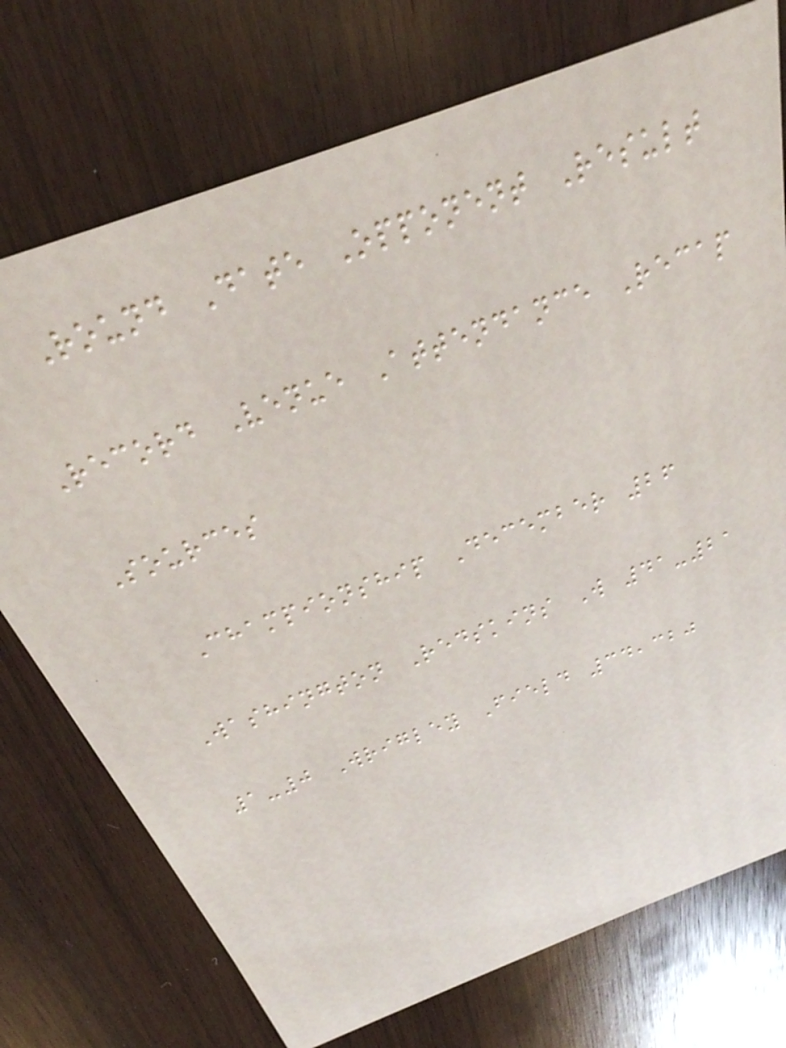Round Date Opponent Result
Record Venue Attendance Recap
Sources
Championship December 26
Washington Redskins W 41-21
1-0 Wrigley Field 34,320
